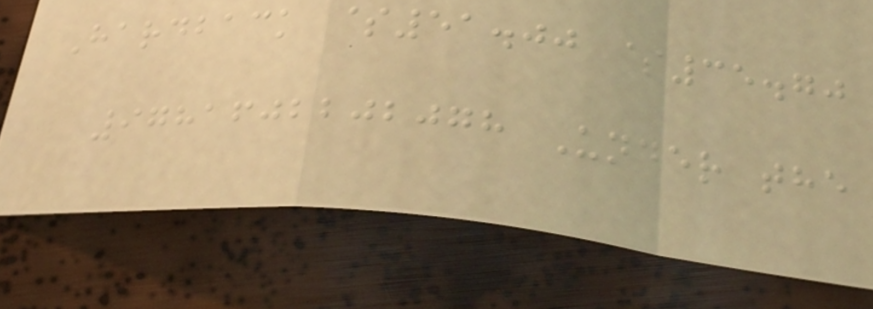Hardback $51.00 $35.70
9781602202078 Under the
